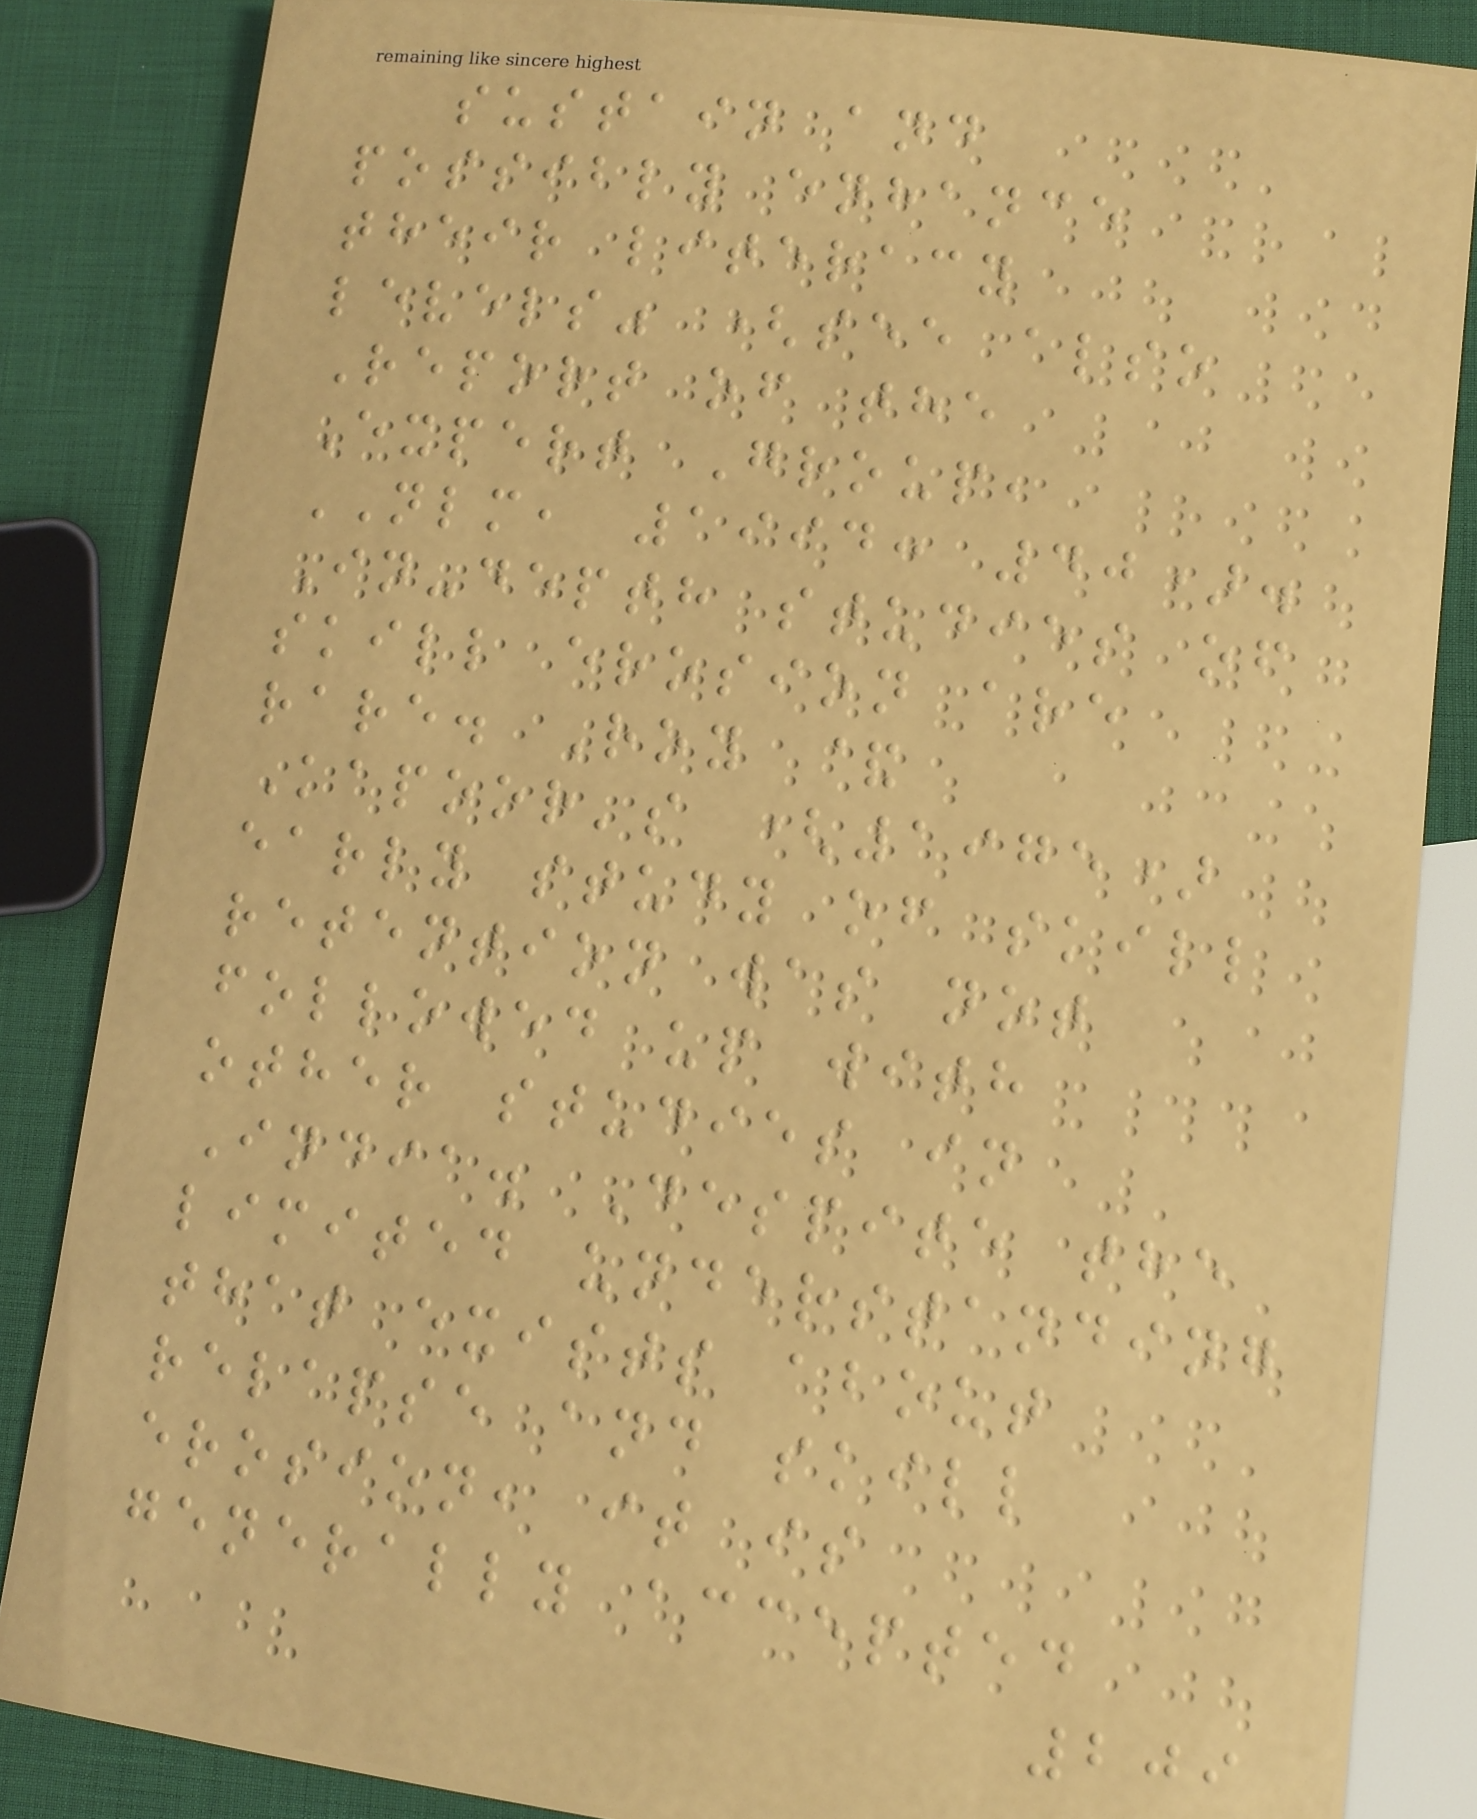sustain and
possibly enhance
their literacy
levels" (see also
Report of the
Expert Group,
NLM, 1994: 40).
In-depth studies of
skill erosion are
rare. Roy &
Kapoor's (1975)
early study of skill
retention was not
followed up with
other studies in
India. Despite the
limited understanding
that exists about
relapse and skill
erosion, it is
generally accepted
209
